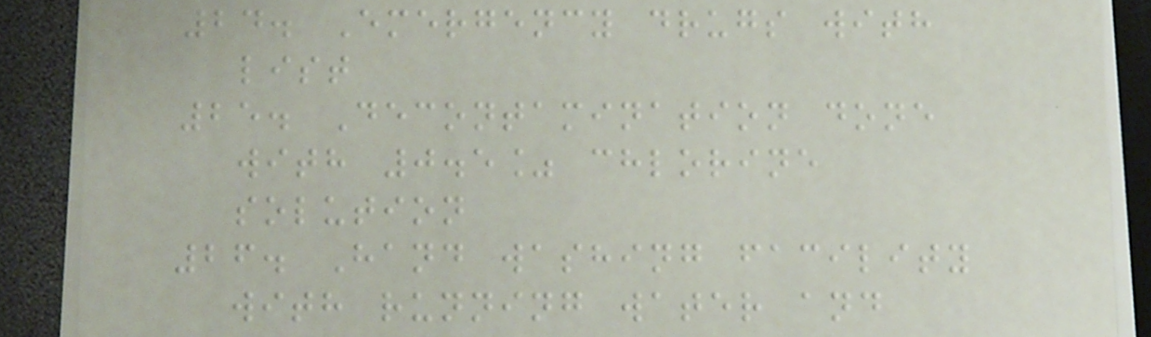24. Emergency drugs with
list
25. Decontamination done
with 0.5% chlorine
solution
26. Hand washing facility
with running water and
